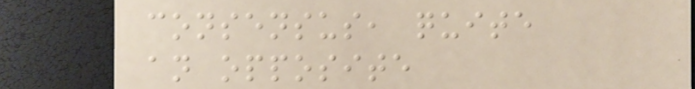consensus, quite
an opposite
